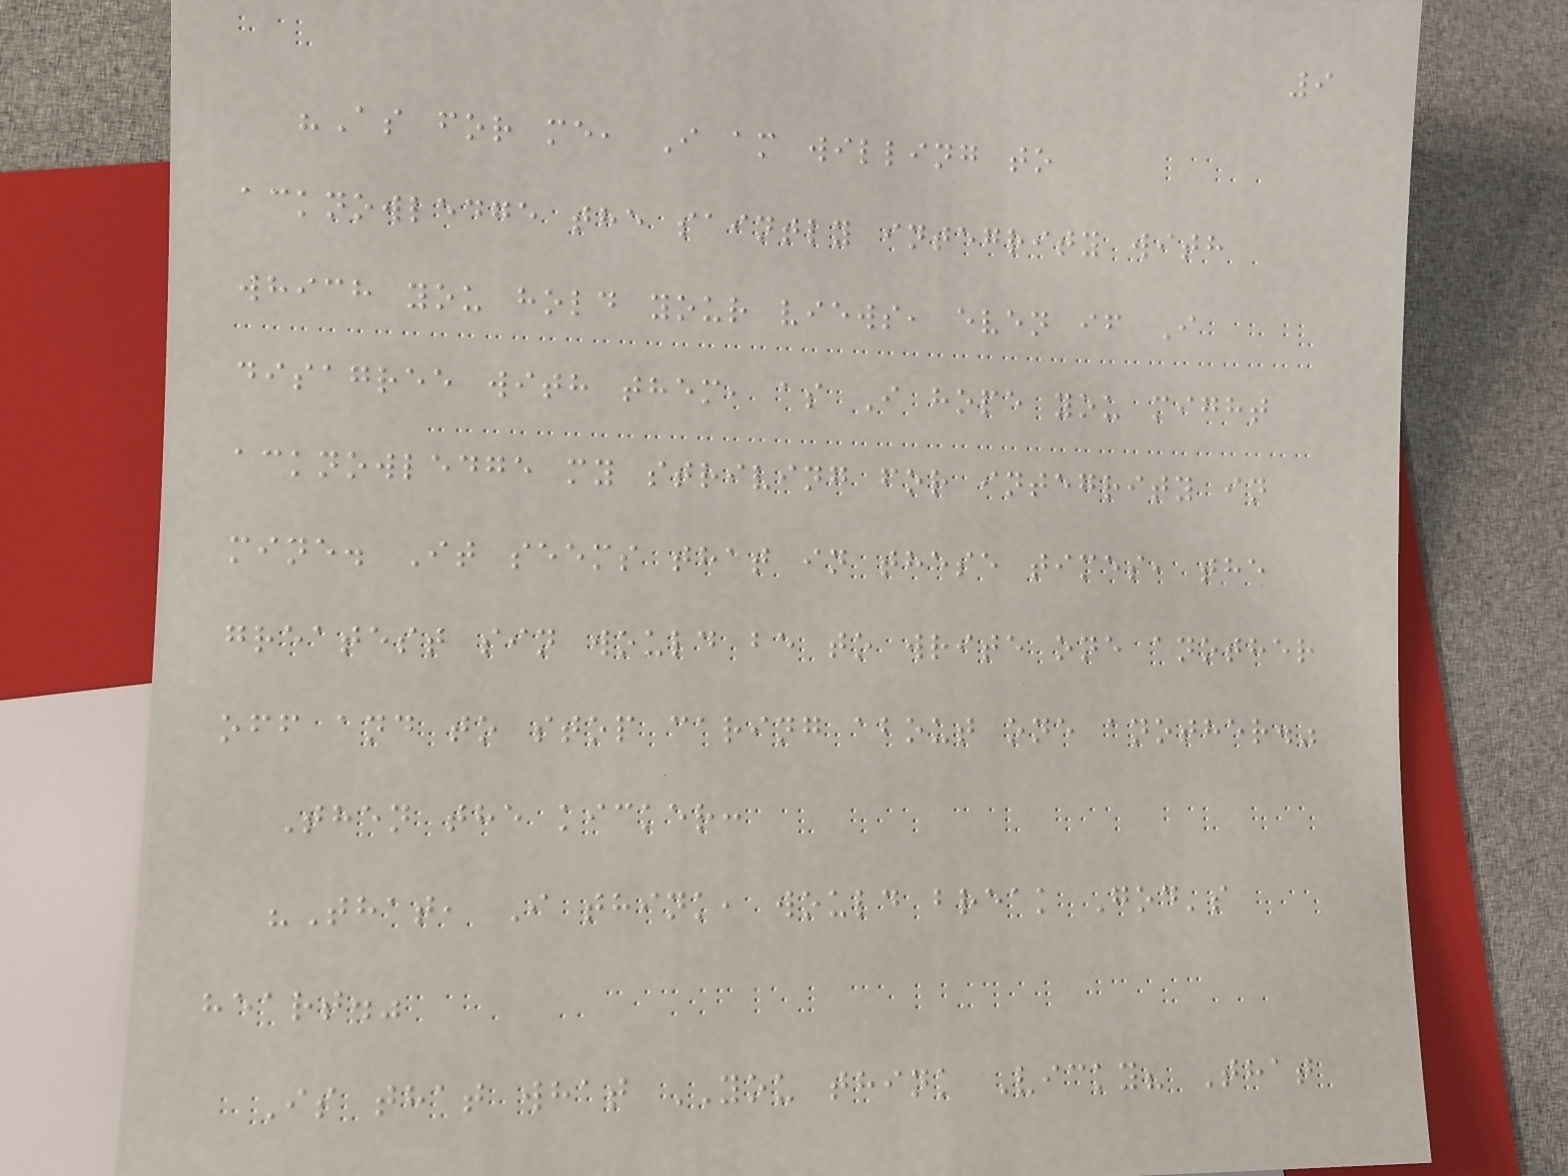9
"As for me, I am willing to
acknowledge the saintly integrity with
which you hold your views, even if I
disagree with them, as I hope you might
acknowledge my striving for integrity in
mine. It seems that in these times, the
greatest sin would be to write one another
off and to stop caring about one another."
Then the kicker:
"That, I think, would break God's
heart."
Is that what YOU think Vicky? That
